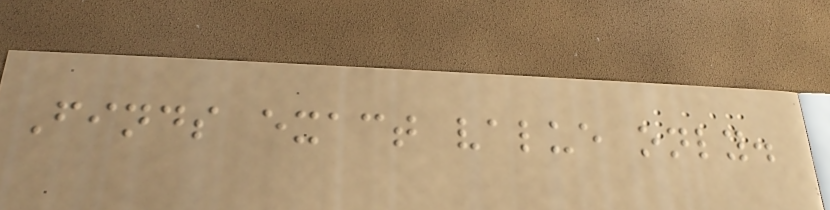Finds exact value only.
